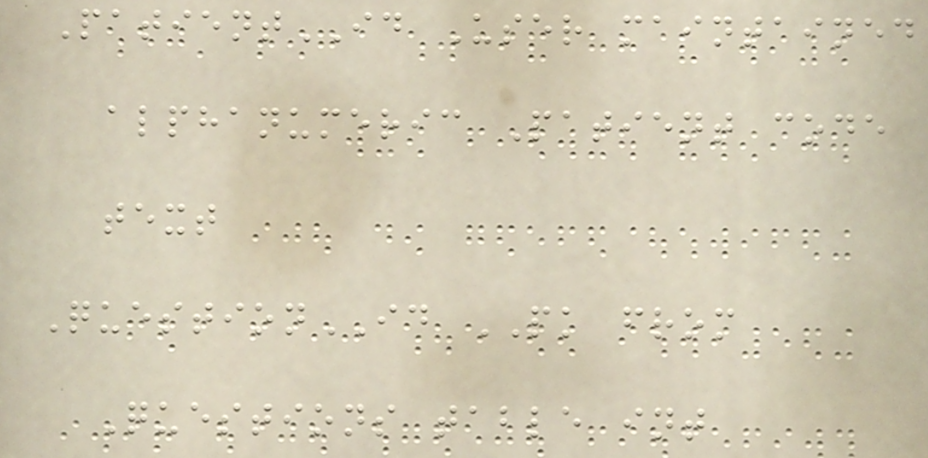PatientID User maintained
alphanumeric Patient code
text
QuestionID PK from
Questions table int
